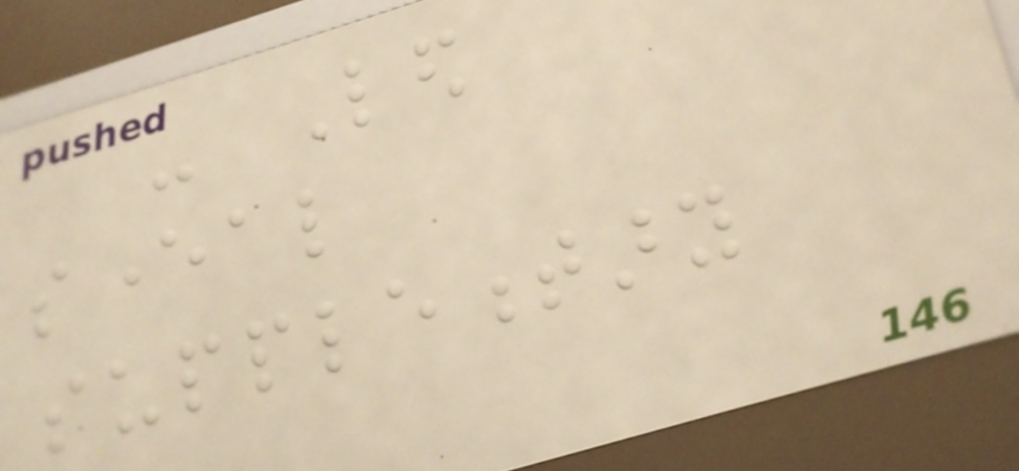- Led
several
supplementary
